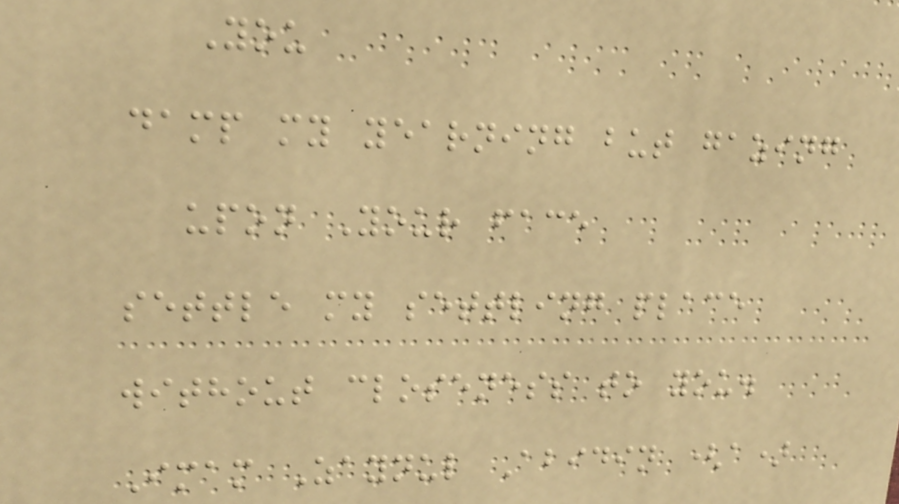You
damp my yearning but gazing
upon Your face
settle my settling place
without closeness to you.
Imam Zaynul Abidin (a)
